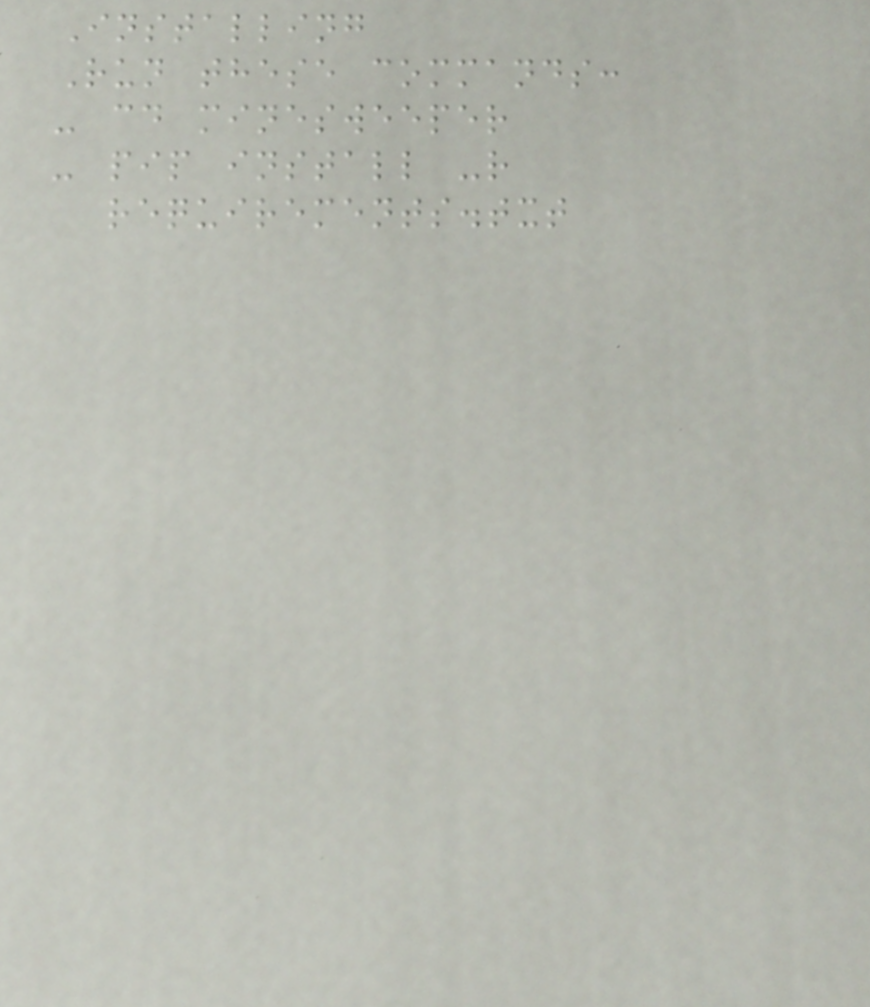Installing
Run these commands:
- cd minesweeper
- pip install -r
requirements.txt
